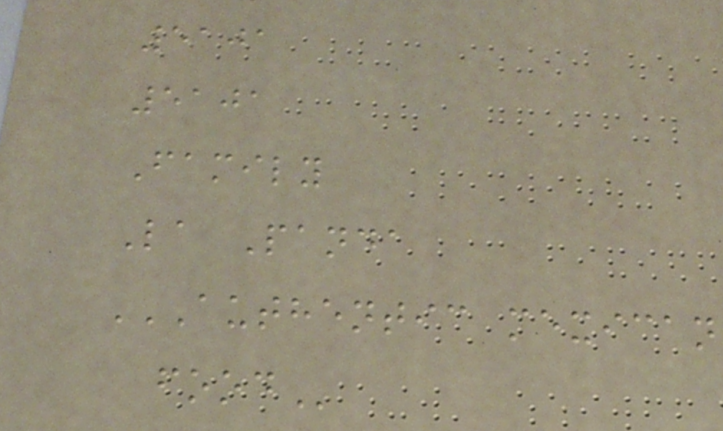5101
5101
Family
La Panda
AUTHENTIC MEXICAN
FOOD
